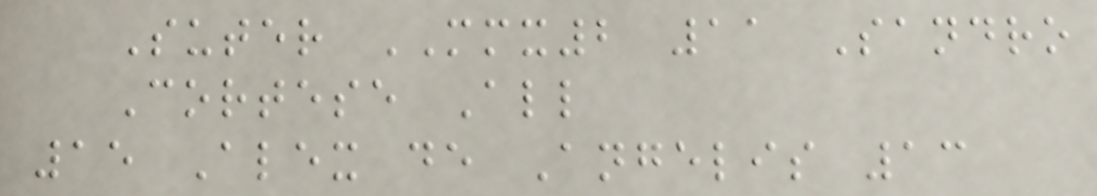Suter MMX2 11 Sandro
Cortese All
15 Alex de Angelis 13
